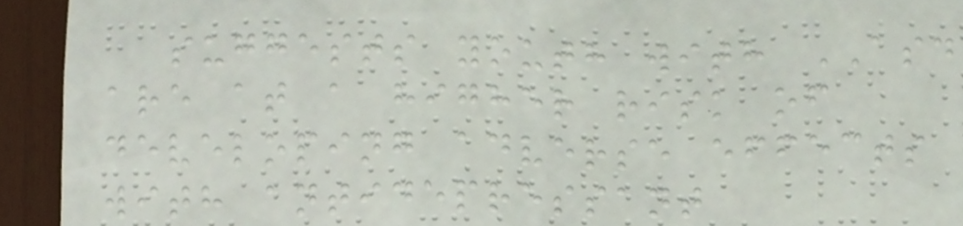suggests youth with ASD
are at a higher risk of
developing adverse effects
with antidepressant
